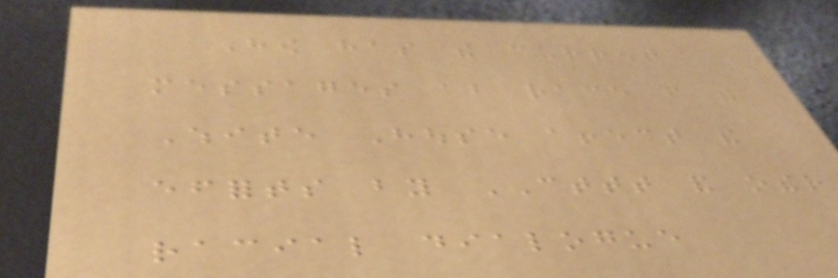How has the current
messages about race from the
White House affect the
efforts by CTTT and other
racial dialogue
